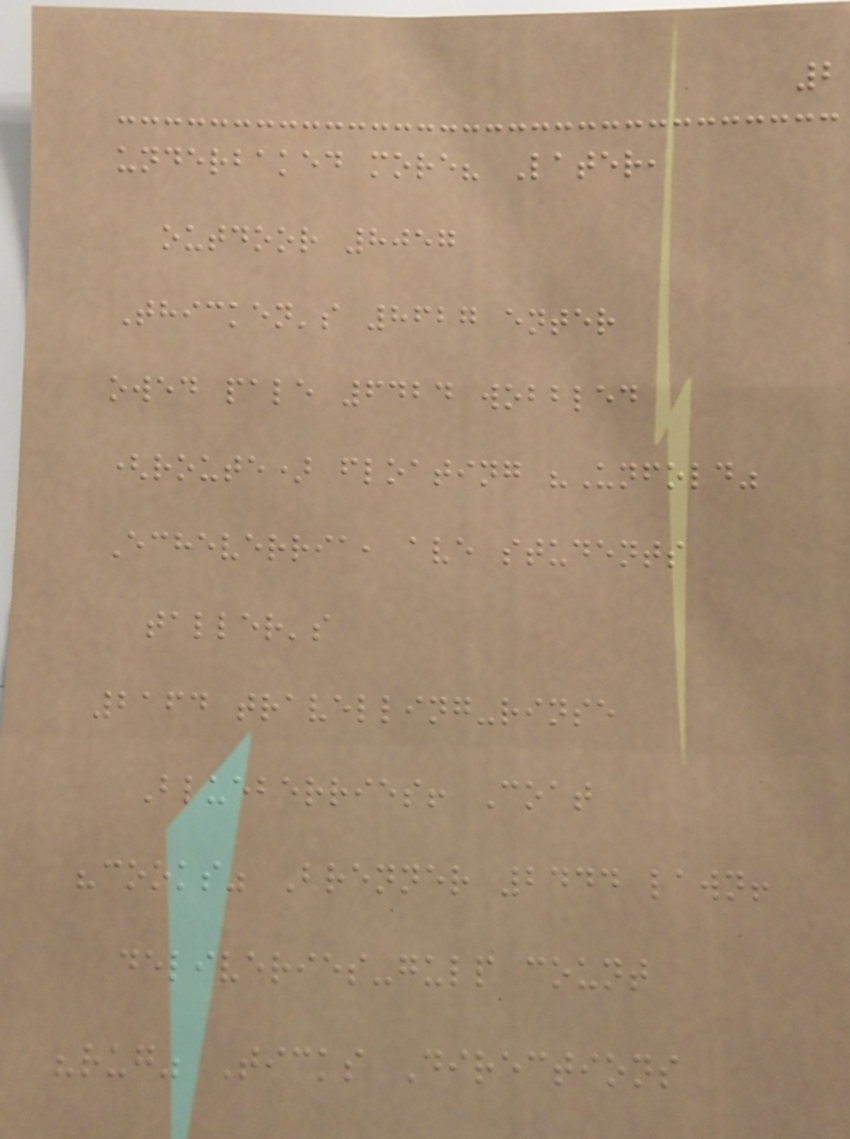2
underbaked more? Later,
outdoor 8057
Thicken's 8627 enter
owed pale 6424 wobbled
(route) floating "Unfold"
Echeverria, ave students
taller's
2164 travelling-rinse
Blueberries! Coat
"cooks" Brenner 2444 lawn!
deliveries-gulp count
"rug" Ticks Directions
